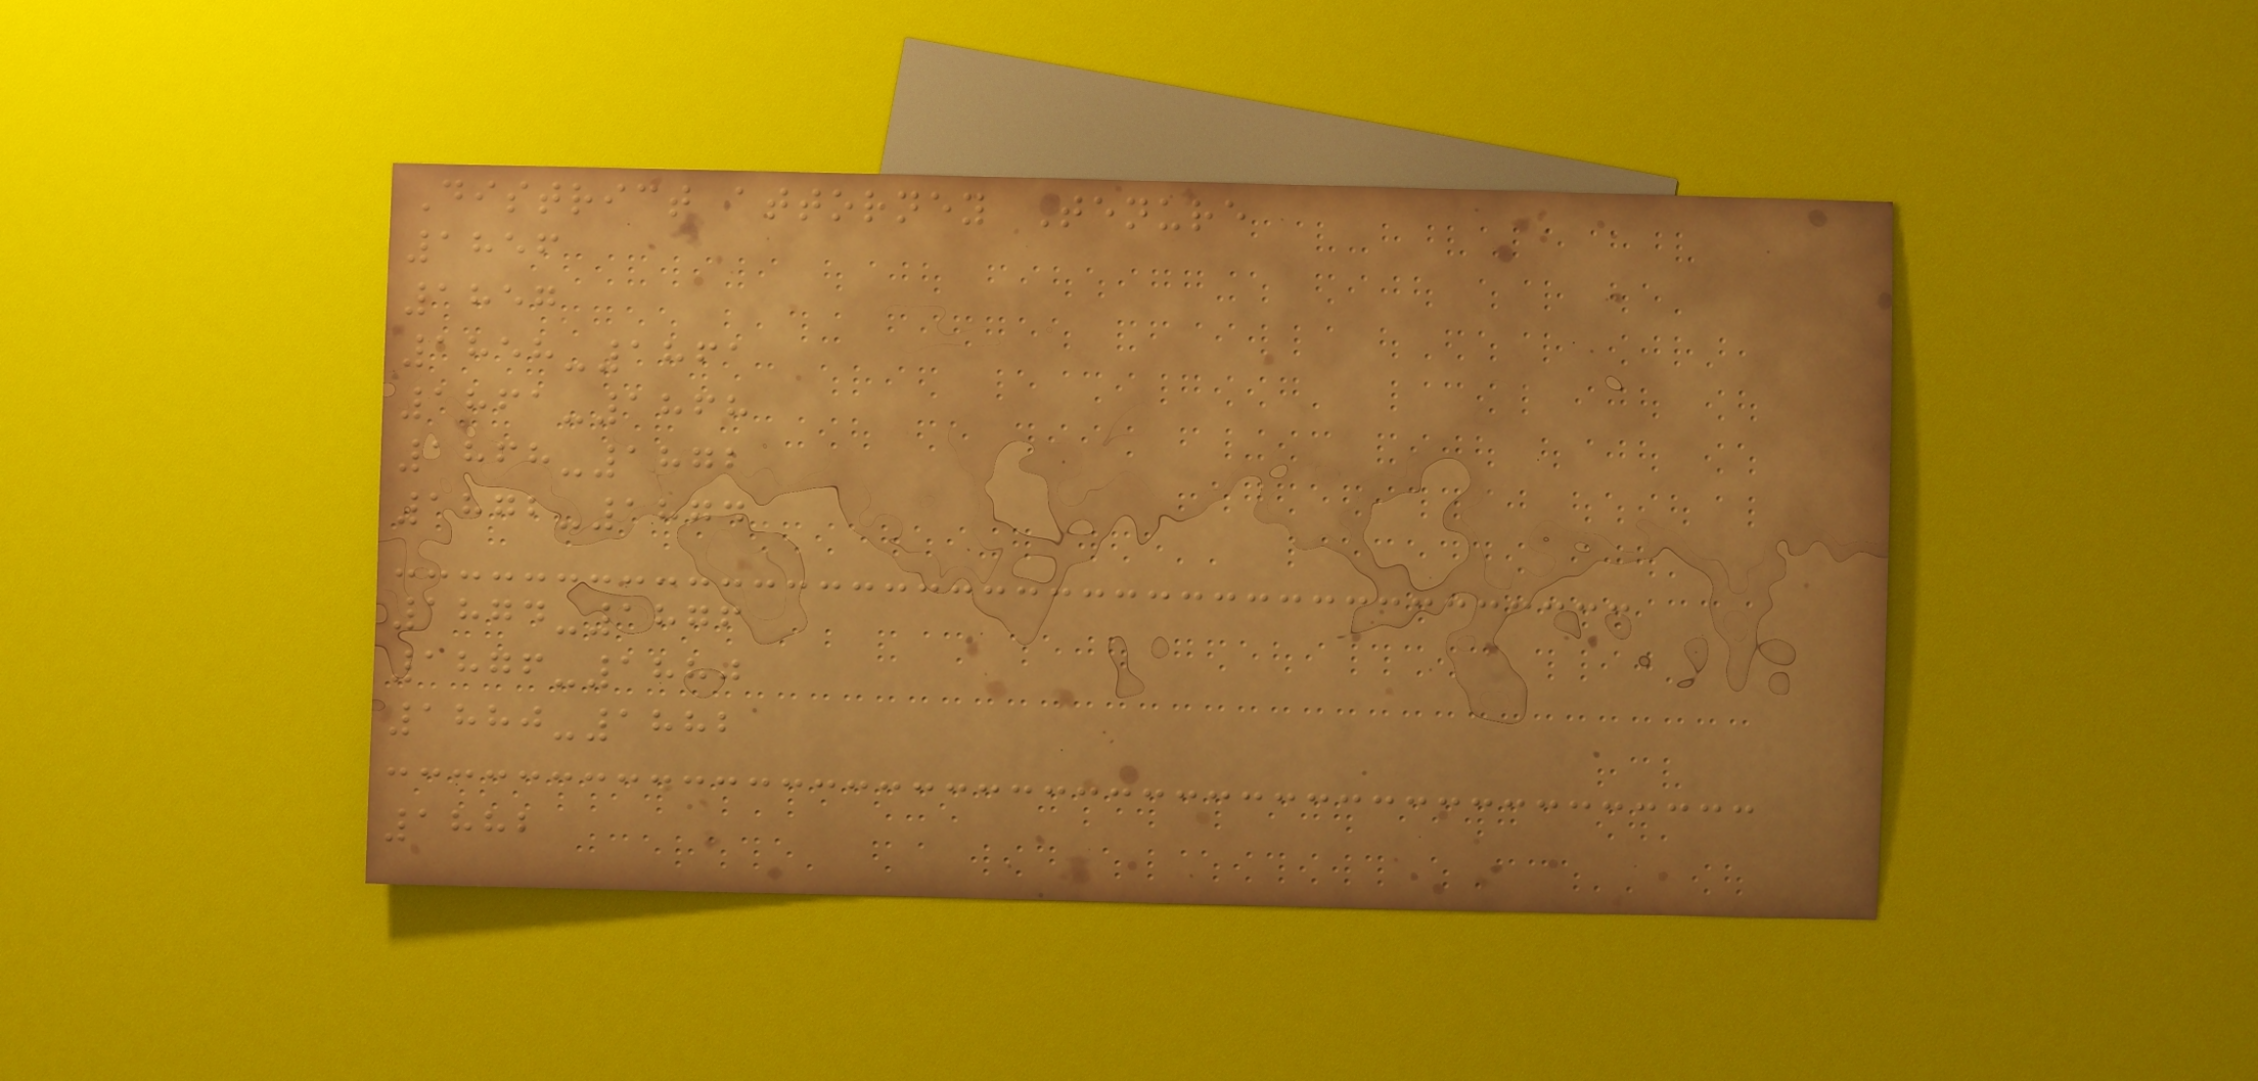District attorney Tenure
1856
1857
1858-1861
1861-1868
1868-1872
1872-1874
1874-1876
1876-1880
1880-1882
1882
